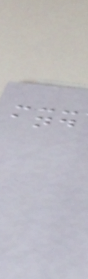and
